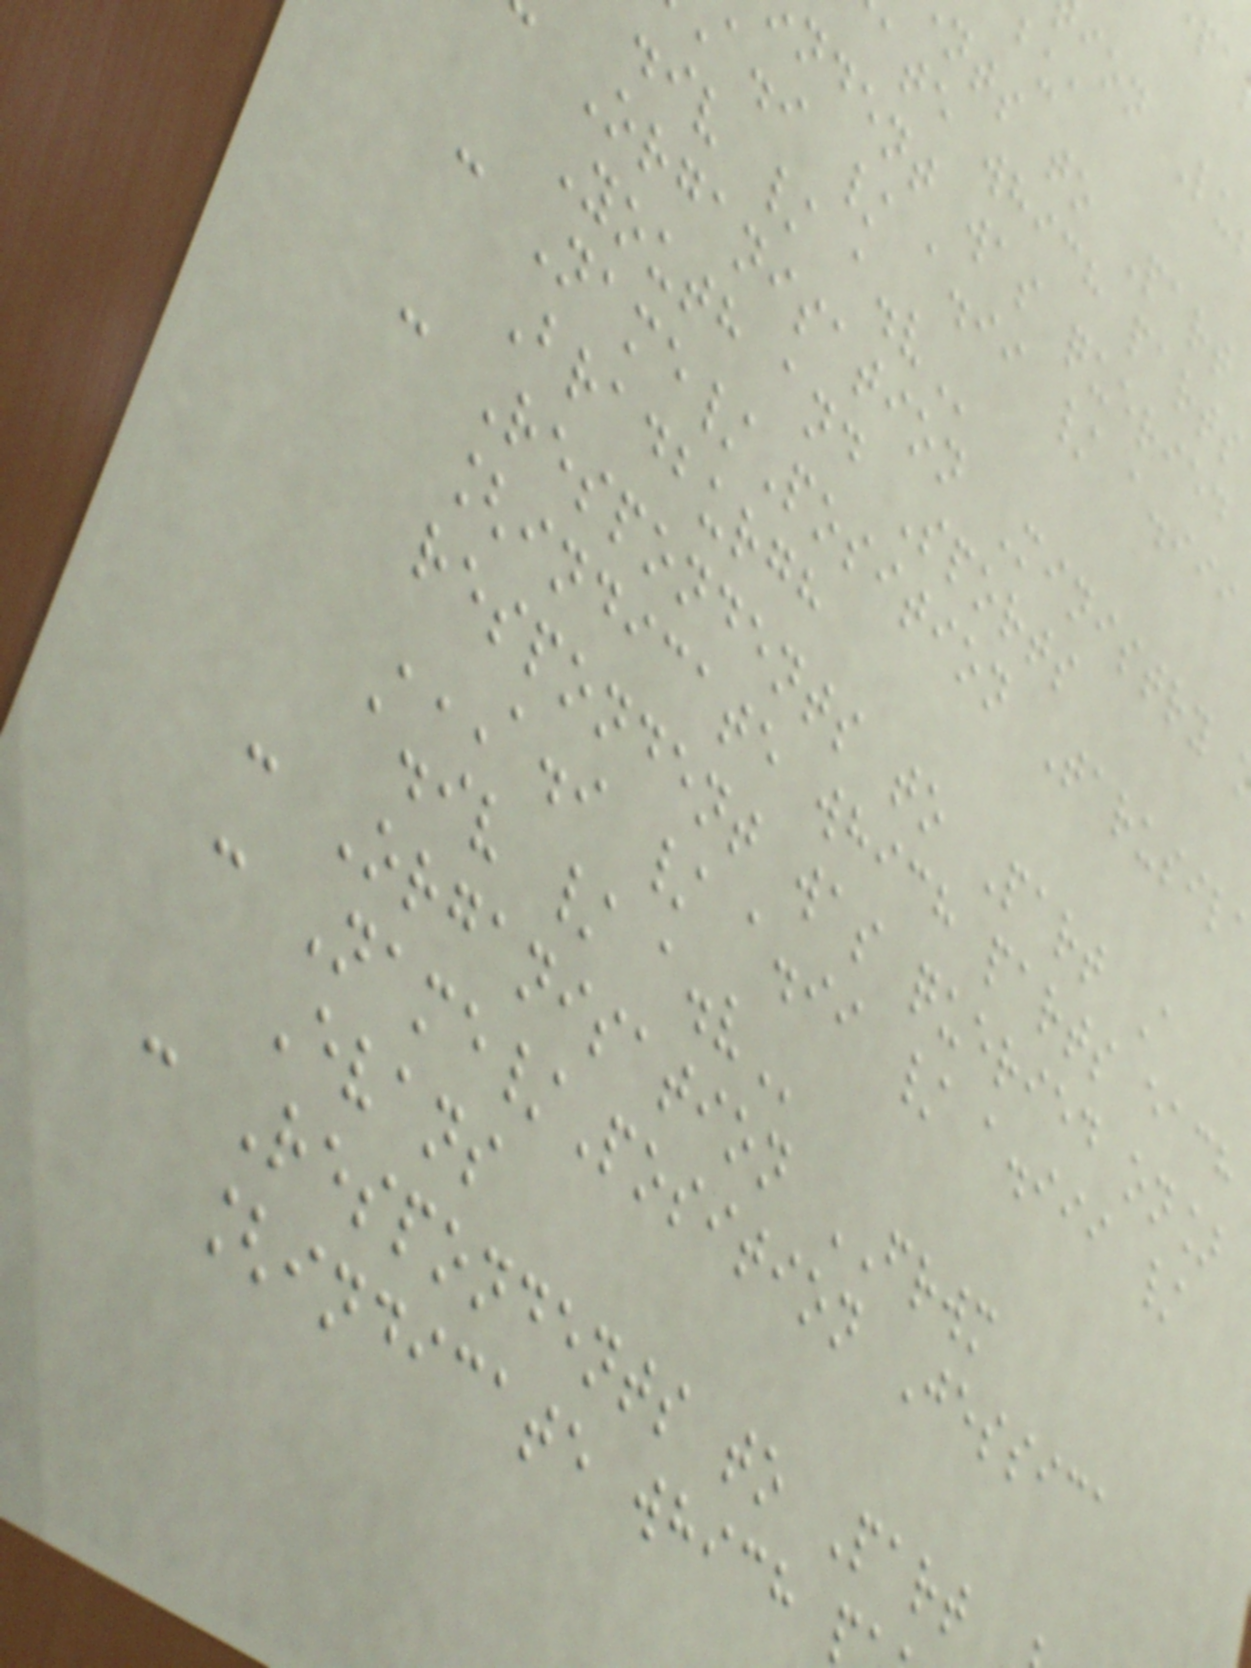ion Lu
nts to Part
ate which parts
ndent was queried
a.i / a.ii / a.iii
.iv /
Organisation Ministry
Youth and Sports
: Name/Position Tarusil
Bradburgh
: Respondents to Part A
[indicate which parts each
respondent was queried on]
A.I / A.II / A.III /
a.iv /
: Organisation FRWM
: Name/Position Jessica
Evans
: Respondents to Part
[indicate which
